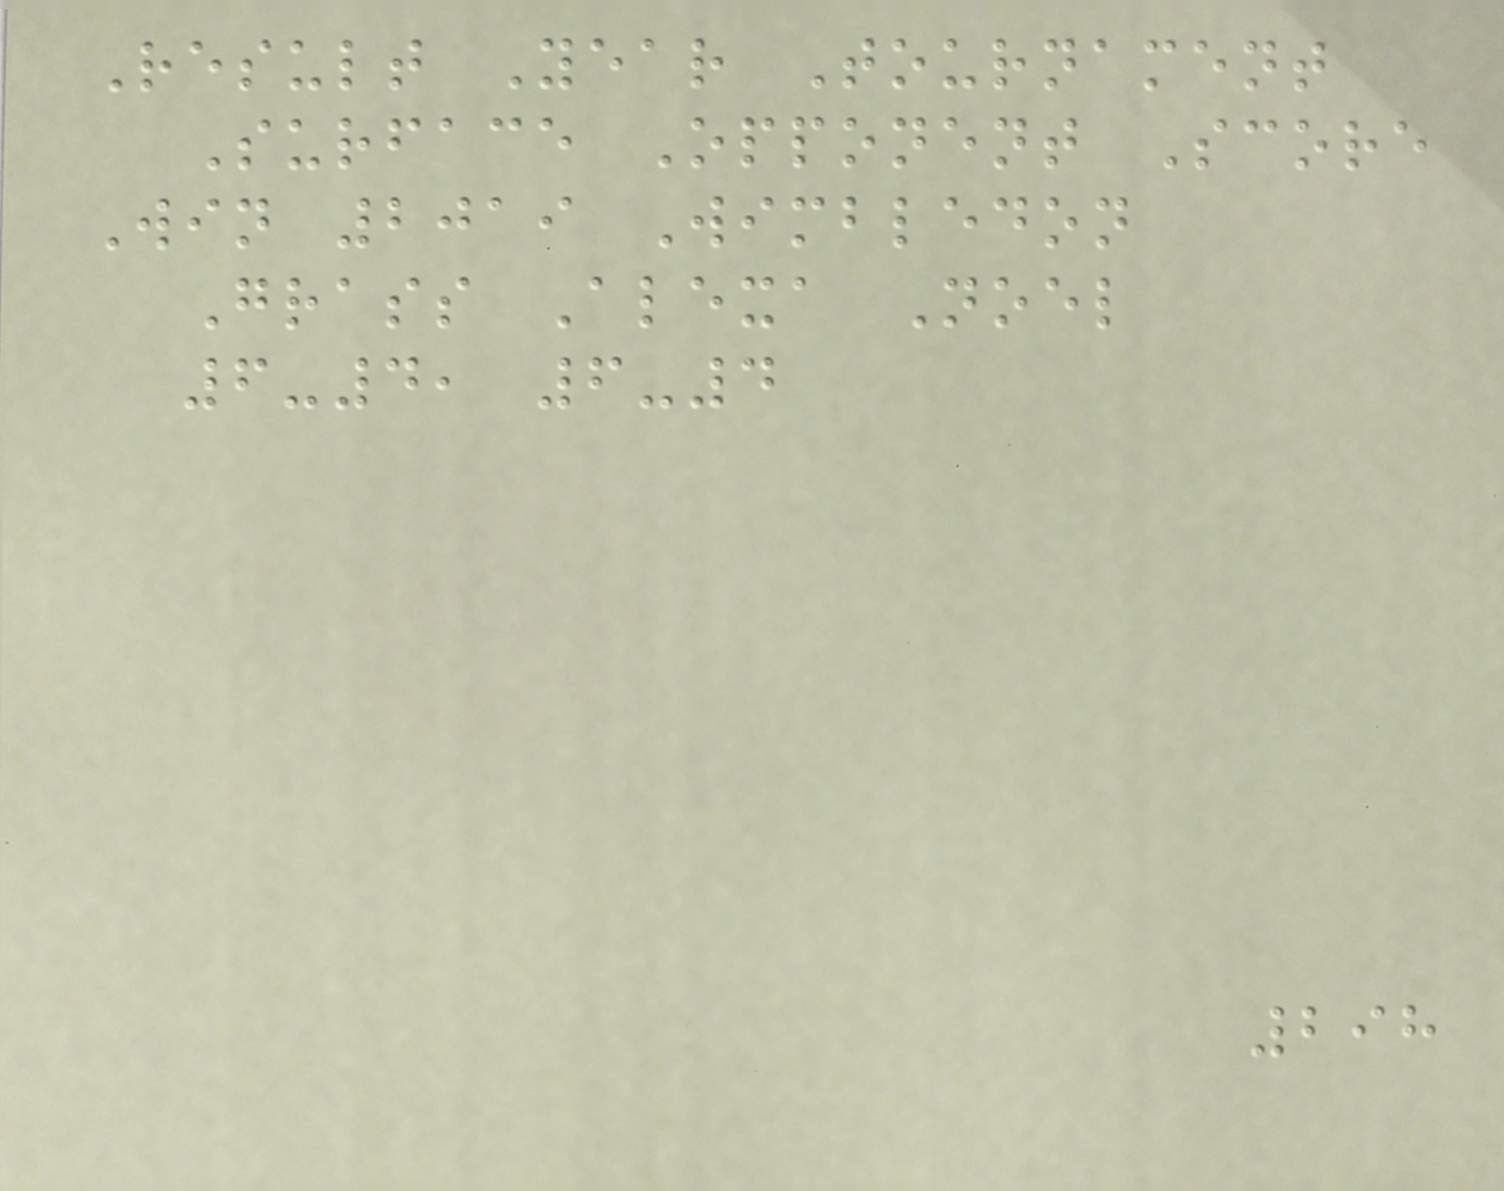Result Year Tournament
Surface Opponent Score
Win 2019 Wimbledon
Grass Alexa Noel
6-4, 6-4
298
